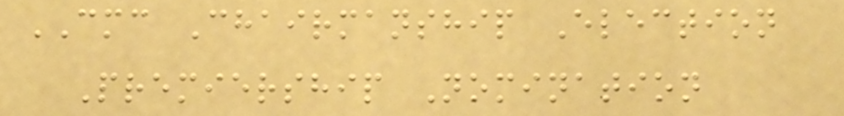CMC Chairmanship Election
Premiership Nomination
